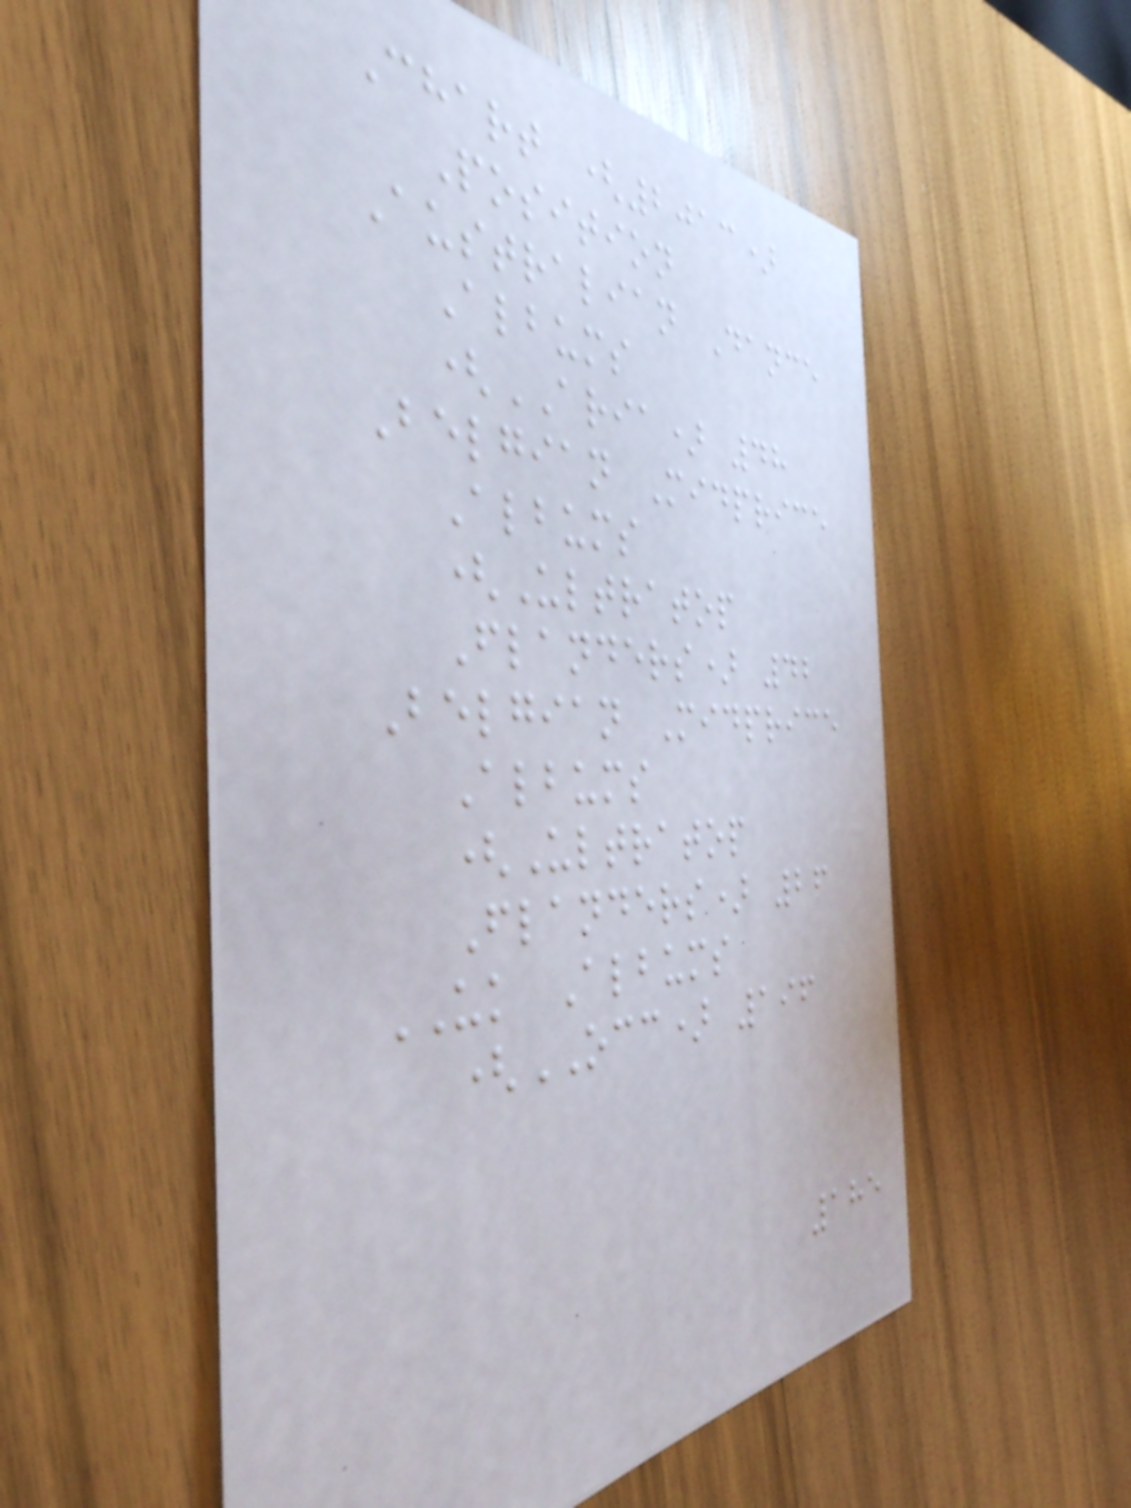Chart (2013)
Position
Australian Dance
Albums
(ARIA) 48
Belgian Midprice
Albums
(Ultratop
Flanders) 42
Belgian Midprice
Albums
(Ultratop
Flanders) 26
UK Albums
(OCC) 196
185
